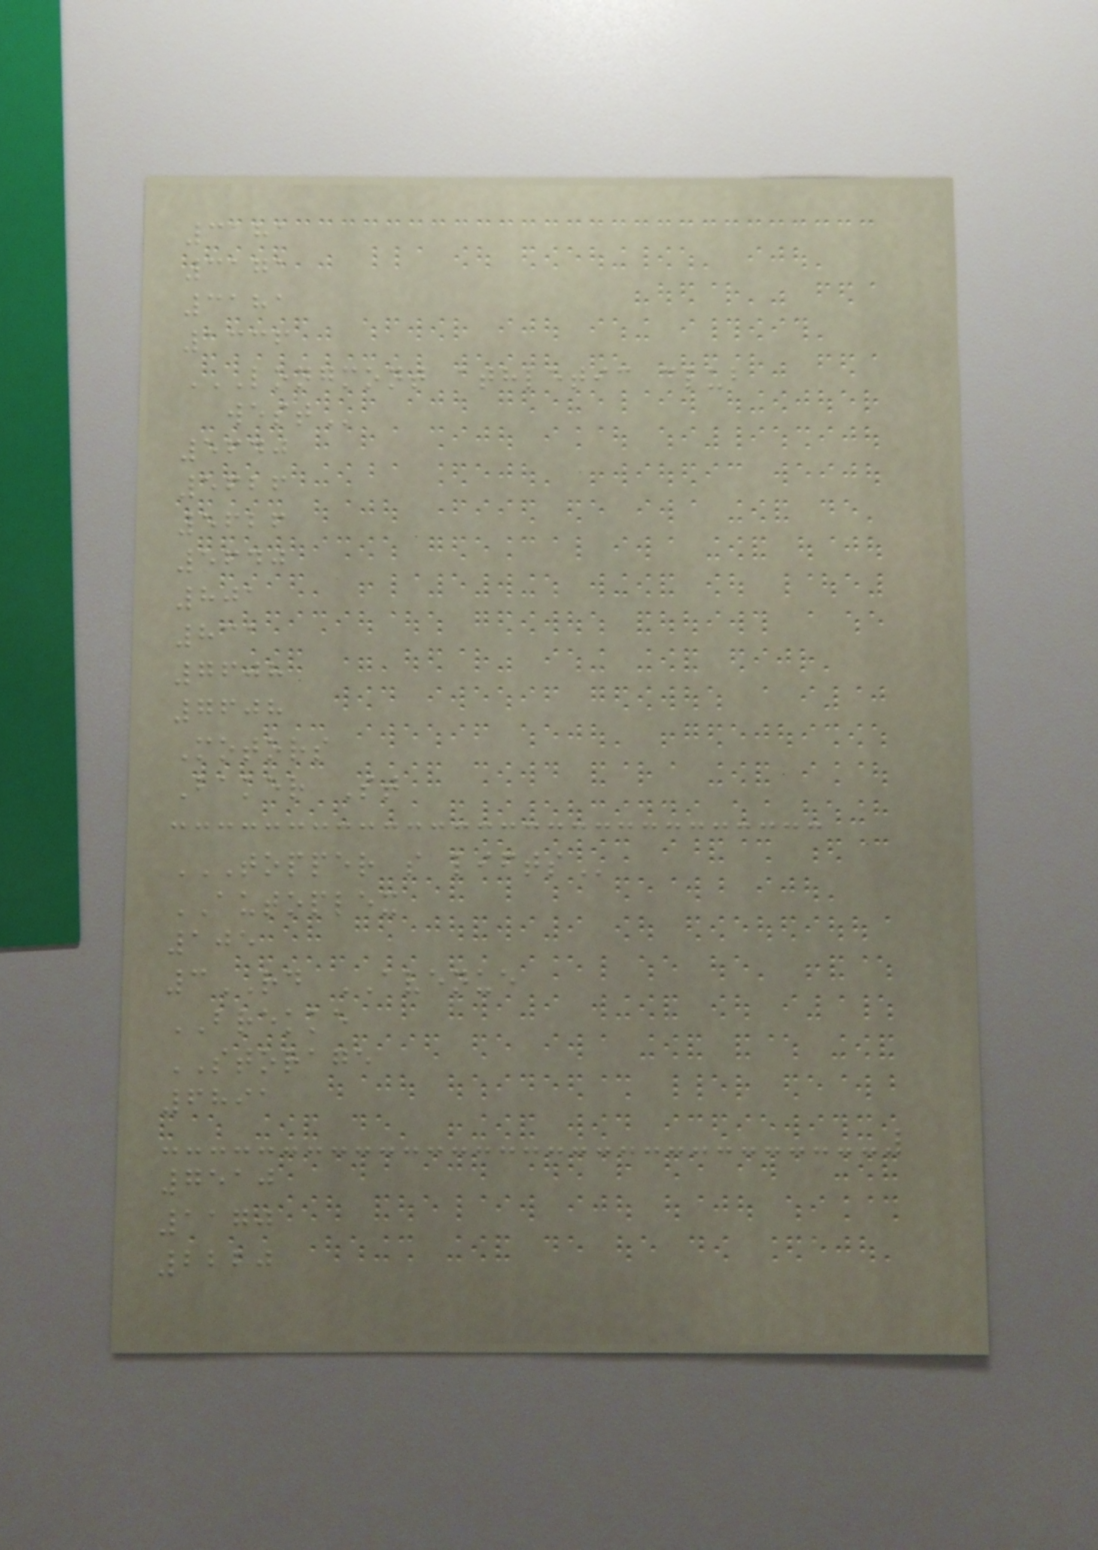3181
3171
3181
1336
LONGMONT ATHLETIC CLUB
WEST
5640
5626
5626
5640
801
831
7608
7608
Motors
Baker St
TOPPER S LIFTS
AUTOPLEX
105
3RD AVENUE
BREKKE
STORAGE
6891
7510
1170
2220
